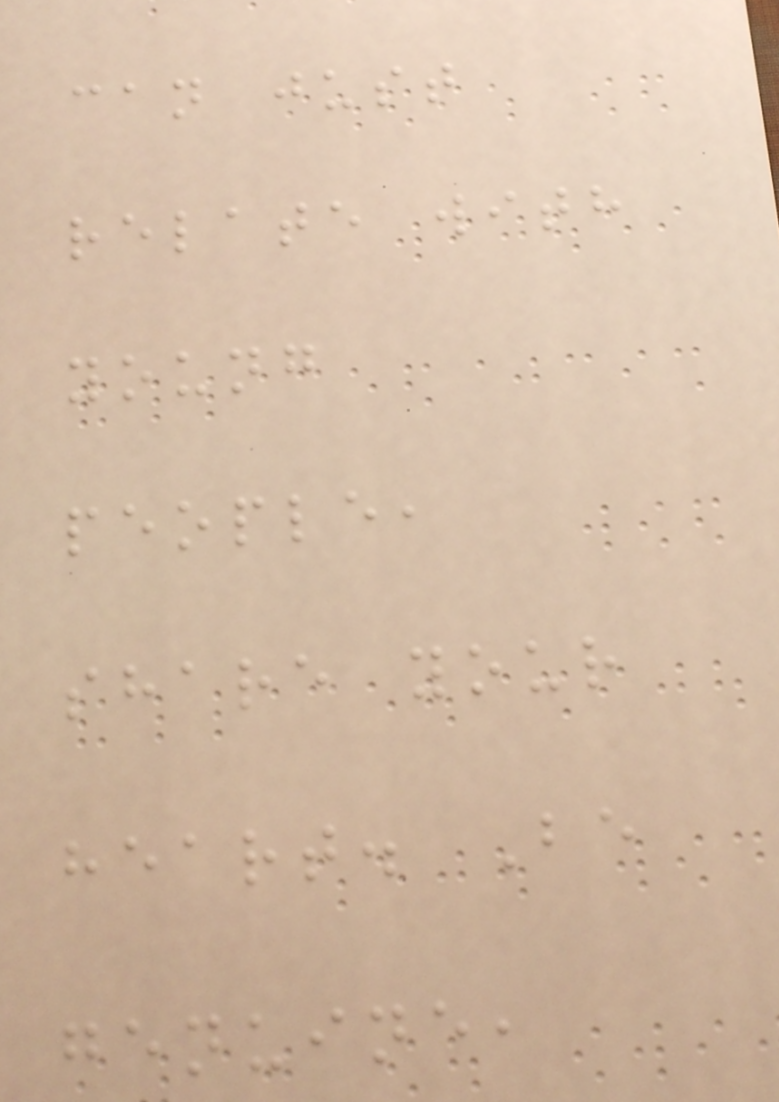can just
relate with
young
people,
share your
heart. Be
genuine,
